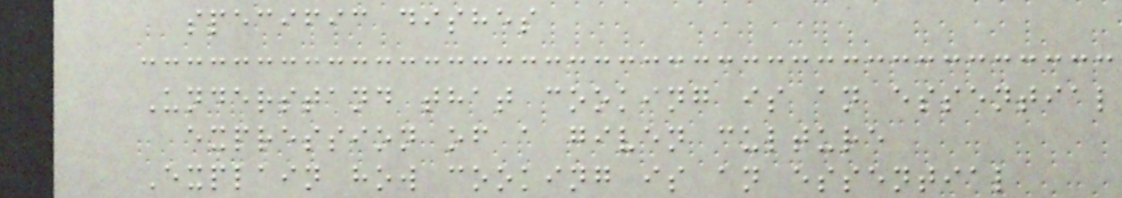specific dishes
Understand that cooking is an essential
expression of a given culture
Explain how cooking is an essential
